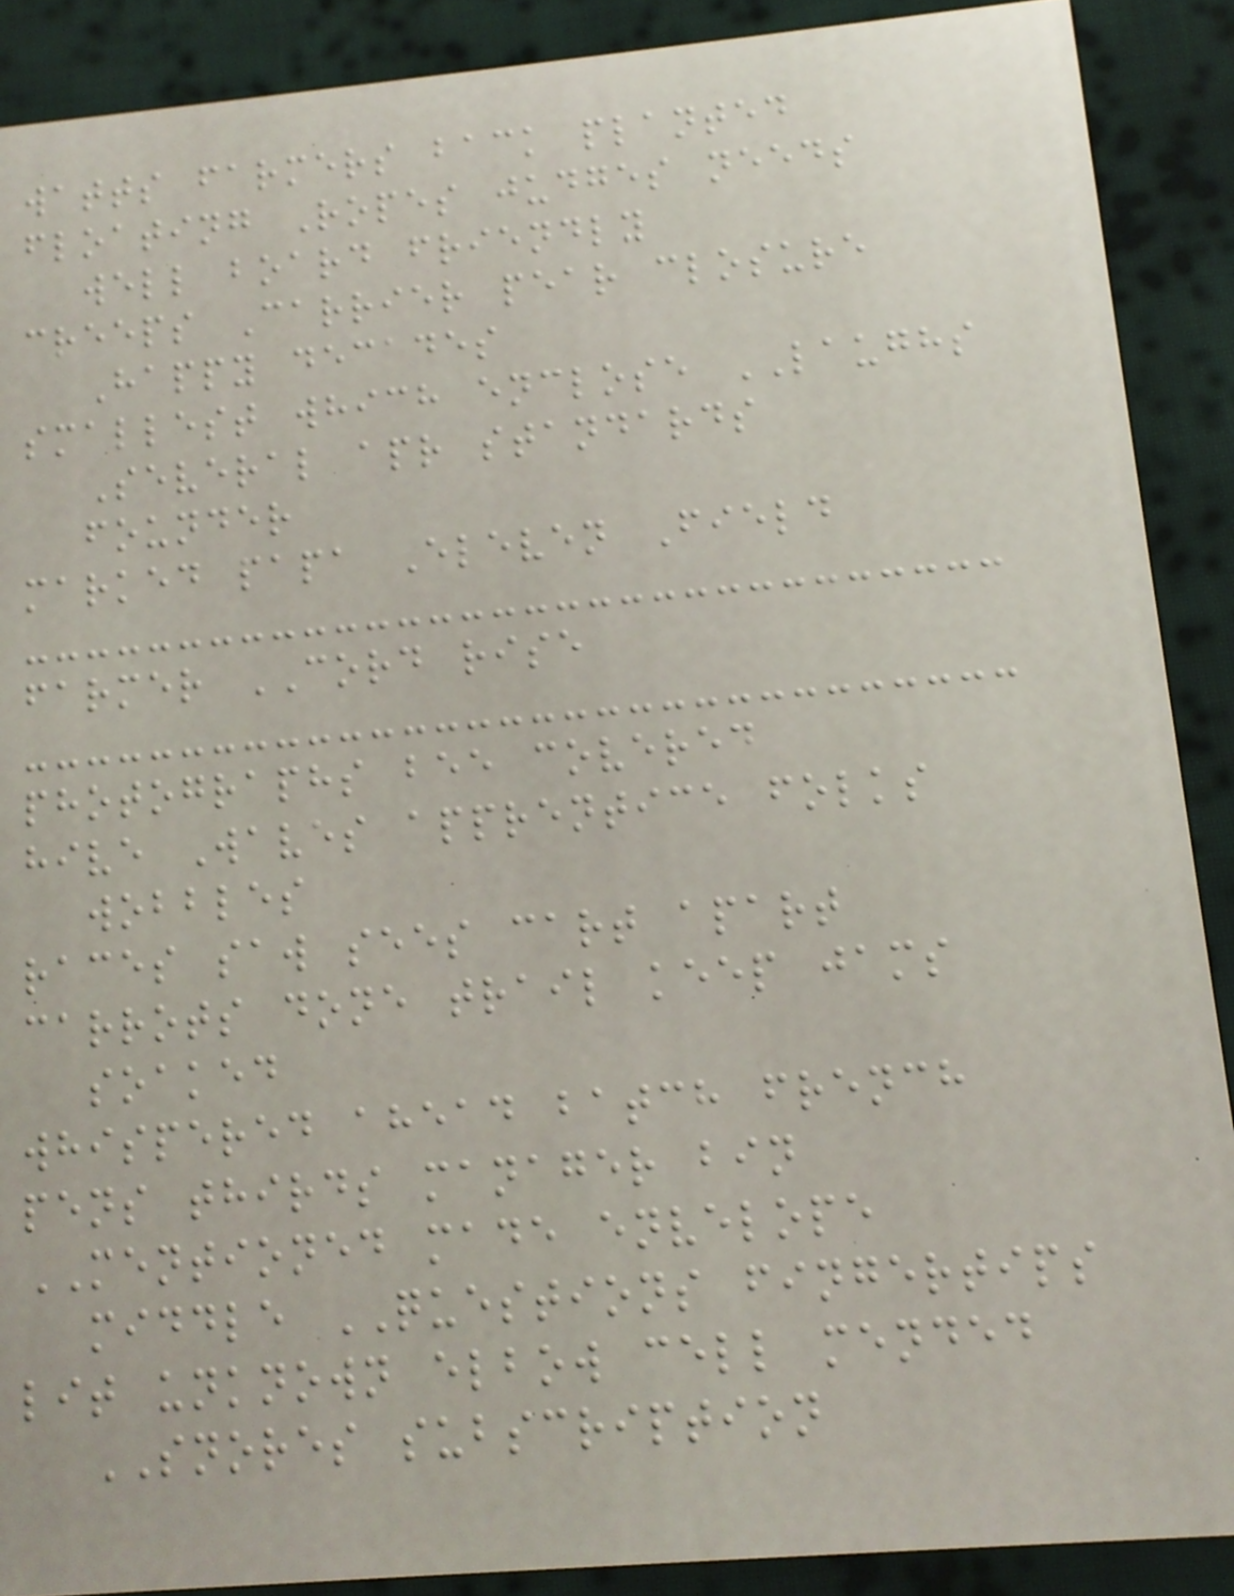watts farmers back planted
floating Ropes judges needs
well board friendly
creeps Carrier pear closure
Happy decades
smallest which enclose LAUGHS
Several apr standards
founder
marked papa Eleven Field
farmer CORD rise
photographs bee covered
hive Waves apprentice folks
wobbles
races saw sees cart apart
carrots done trail keep jams
soaked
whispered ahead batch french
pens thirds manager bin
MENTIONED made envelope
middle QUESTIONS fingertips
lit unknown elbow cell mended
SNORES subscription
